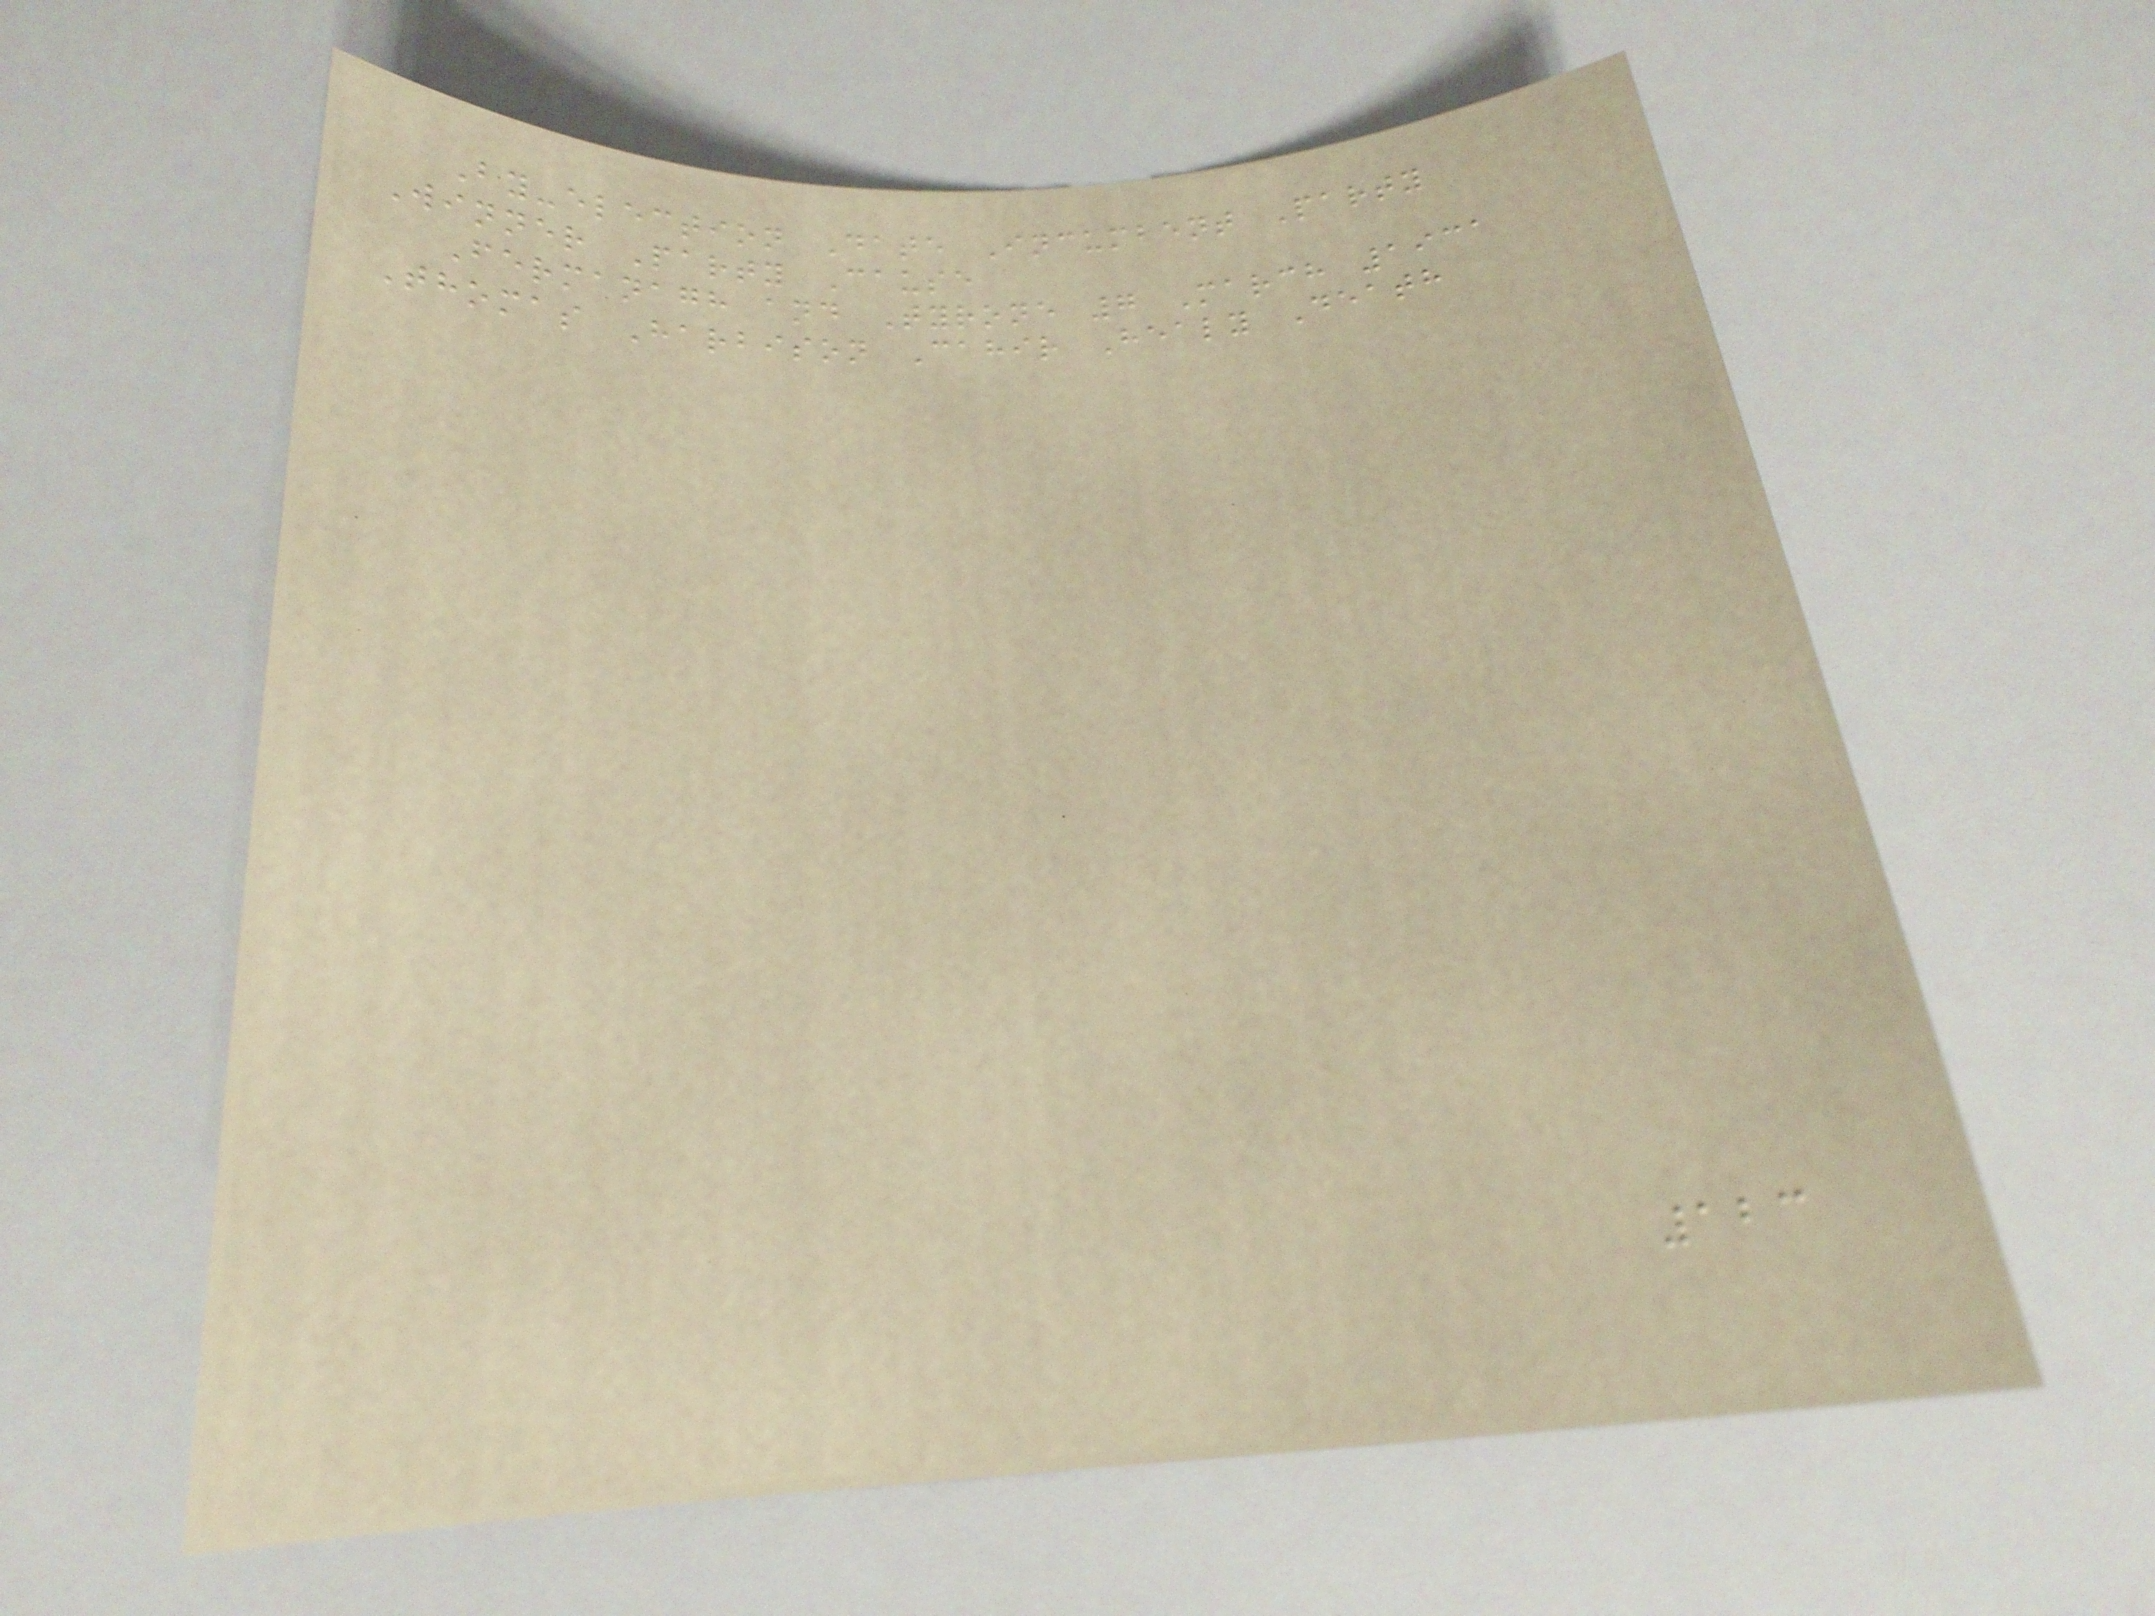By-election Date Incumbent Party
Winner Party Cause
Fermanagh and Tyrone 7 March 1931
Thomas Harbison Cahir Healy Death
123
